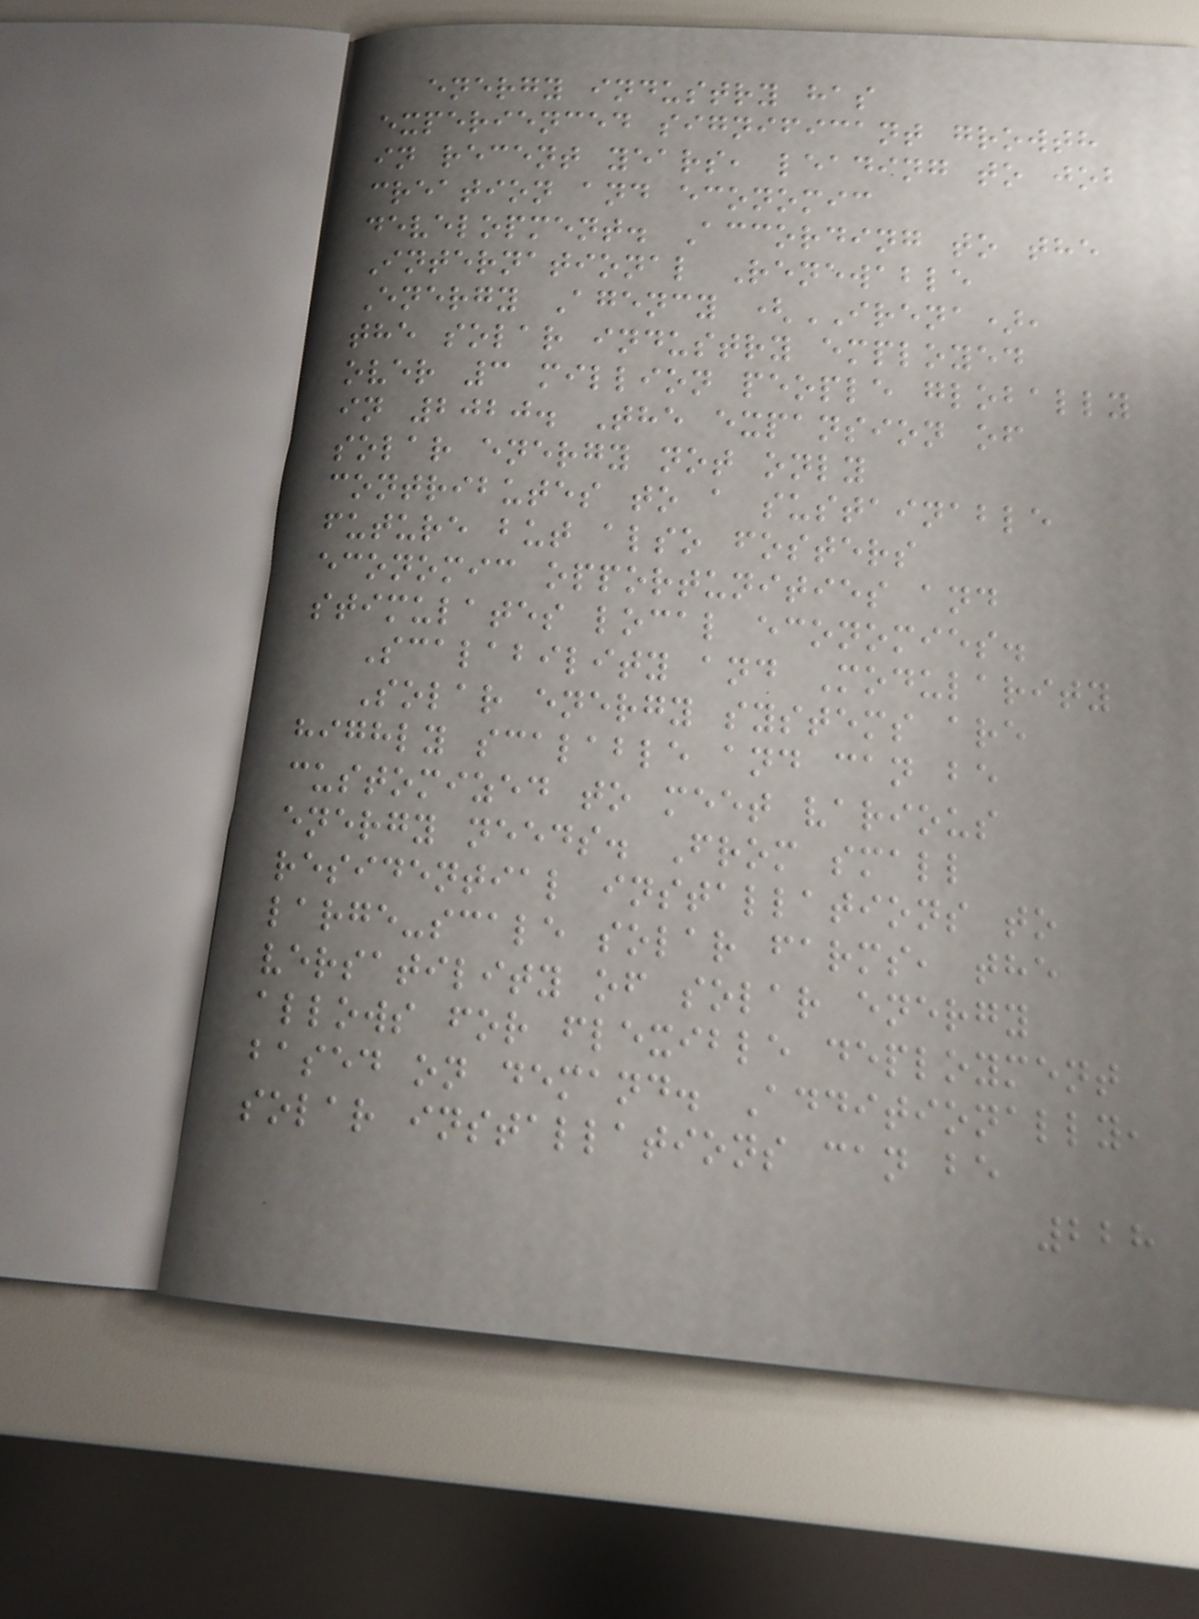energy industry has
experienced significant growth
in recent years, leading to job
creation and economic
development. According to the
International Renewable
Energy Agency (IRENA),
the solar industry employed
over 3 million people globally
in 2020. The expansion of
solar energy not only
contributes to a sustainable
future but also fosters
economic opportunities and
stimulates local economies.
Scalability and Modularity
Solar energy systems are
highly scalable and can be
customized to meet various
energy needs. From small
residential installations to
large-scale solar farms, the
versatility of solar energy
allows for flexible deployment
based on demand. Additionally,
solar installations can be
228
